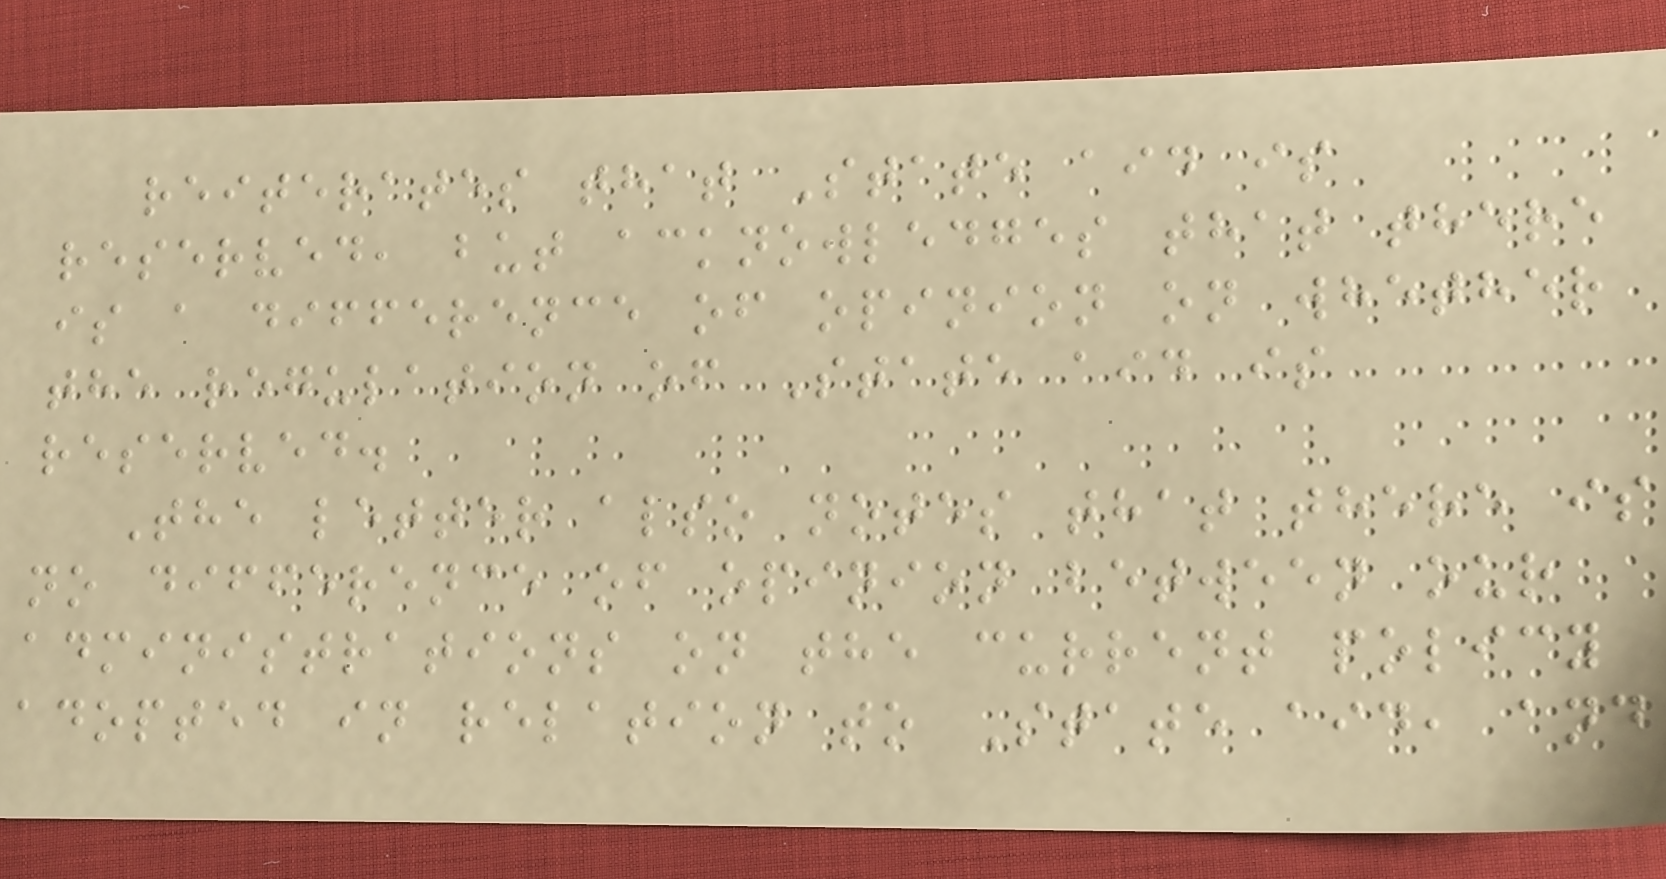reiterates that State aid is
reserved, but acknowledges that there
is a difference of opinion on whether
the regulation of State aid is
reserved.
The letter also notes that there is
no difference of opinion between our
administrations on the current policy
adopted in relation to State aid, and
